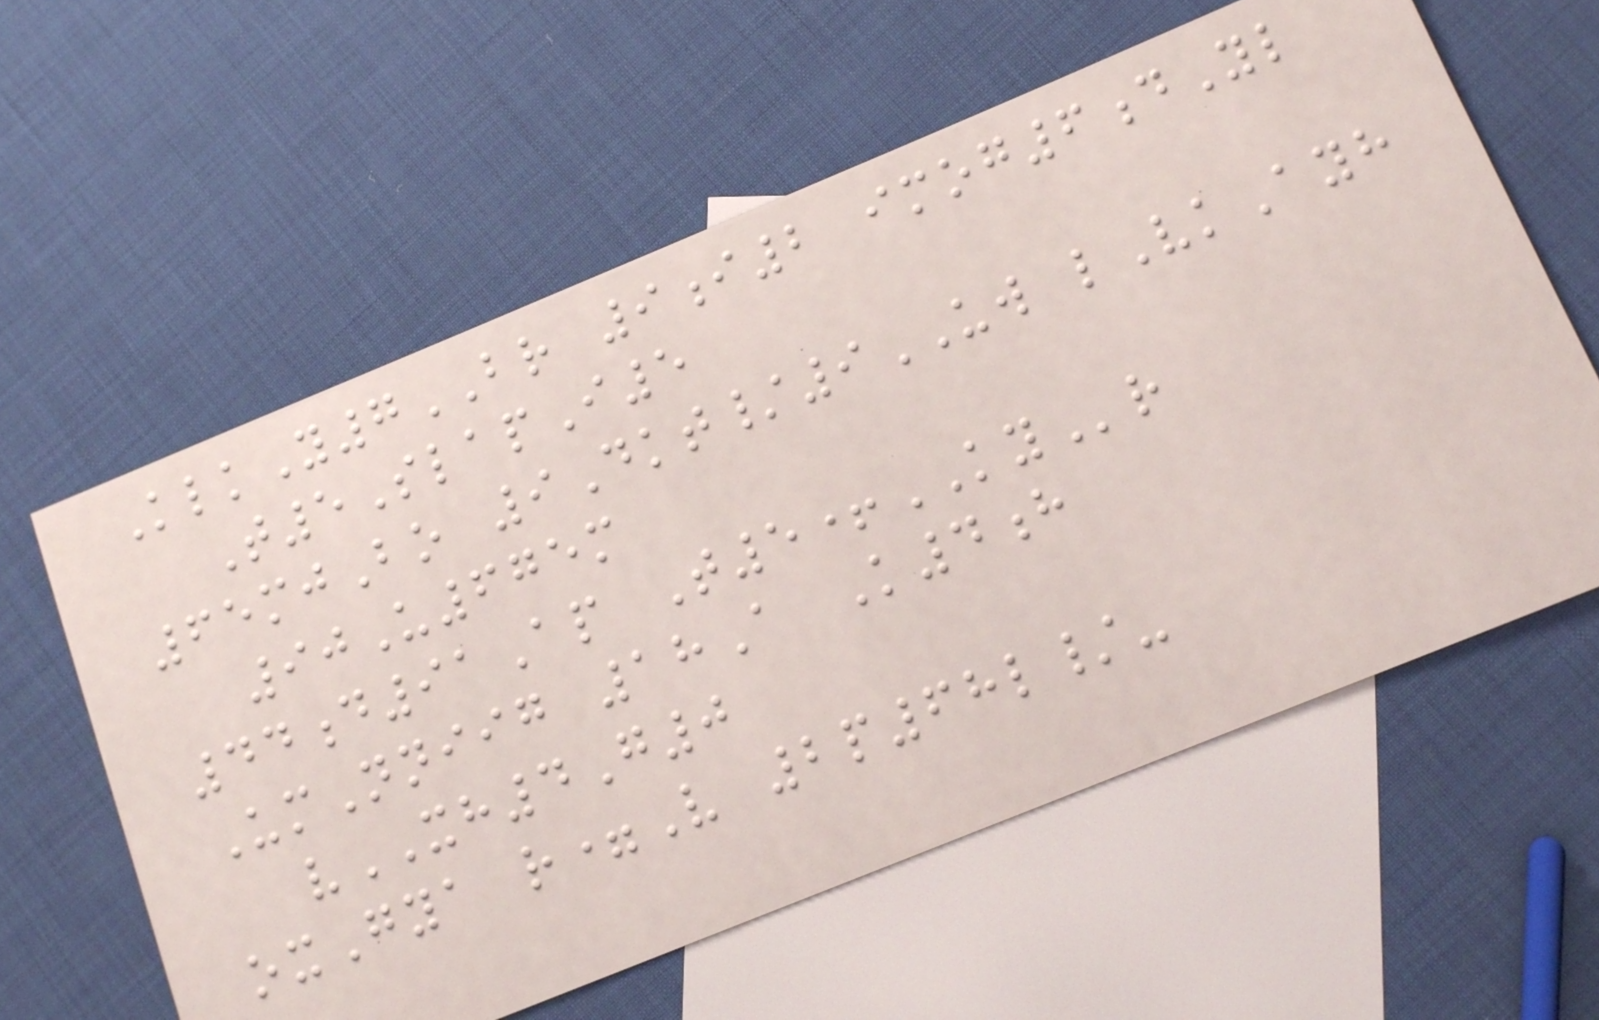KlkY7BR 9i2 imog6dYl
T5SlapI5
65mjBo 9Dkt/9UW lVkAyh
90U675m
44d91Ap T5+KYr
UmNniig 18A K4h
vXH4G0
oxGya r=V 2p68l/-
